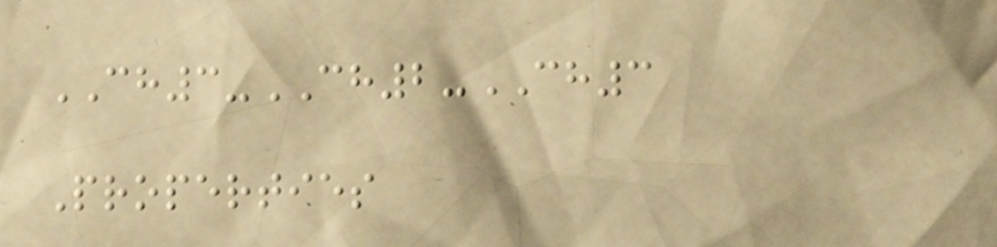CH3-CH2-CH3
Properties
